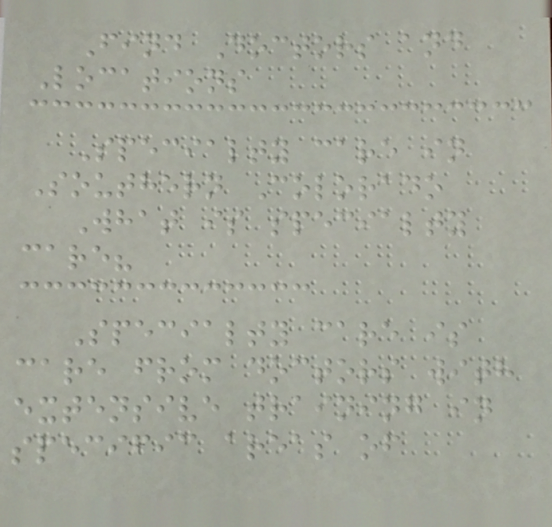Find Doctors and
Locations
Specialty care in
Southern Colorado
What is specialty
care?
Specialty care is
care from doctors with
extensive training in
specific areas of
